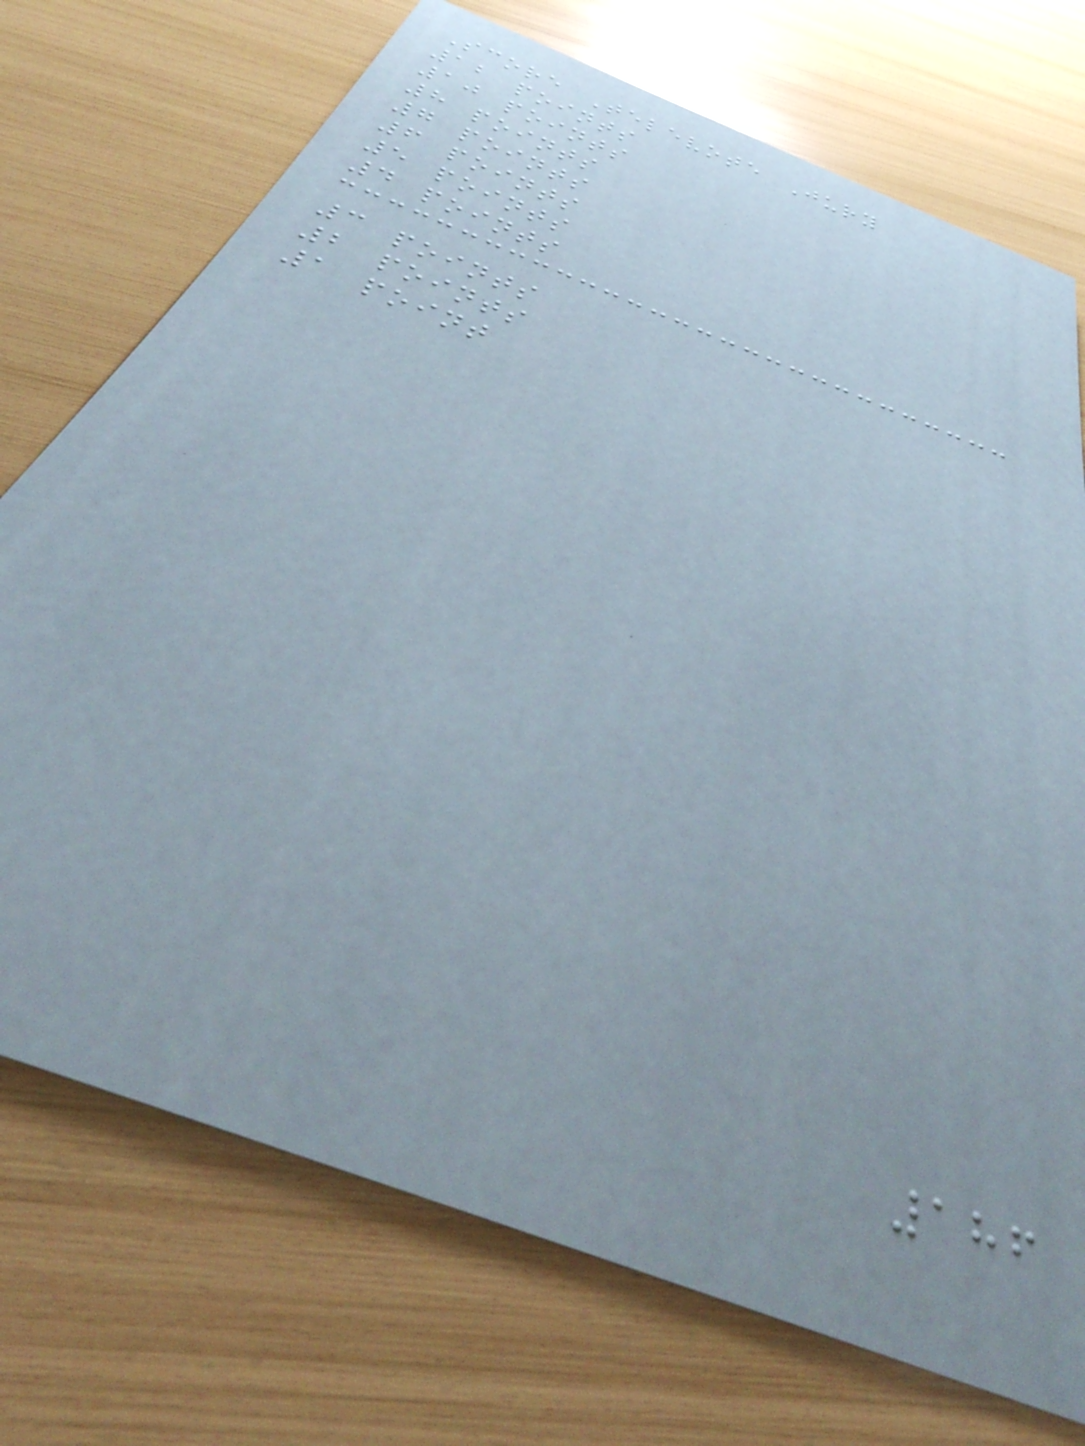Score Televote Jury
12 points
10 points
8 points
7 points
6 points
5 points
4 points
3 points
2 points
1 point
186
